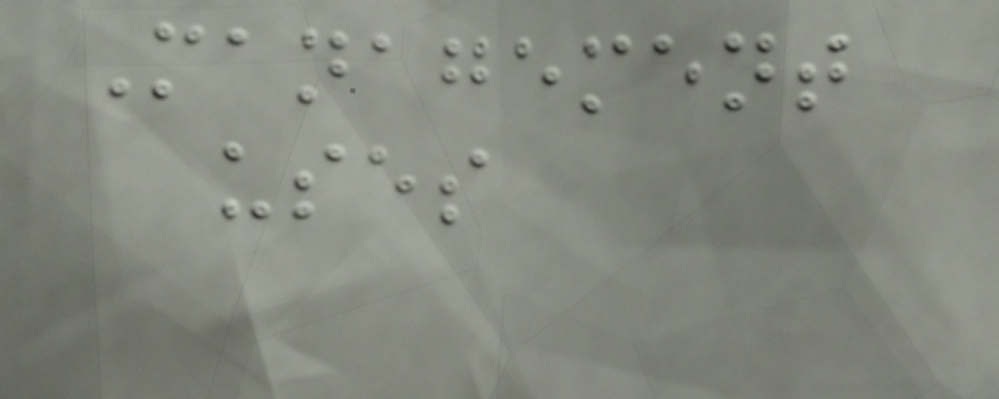Management
uses
